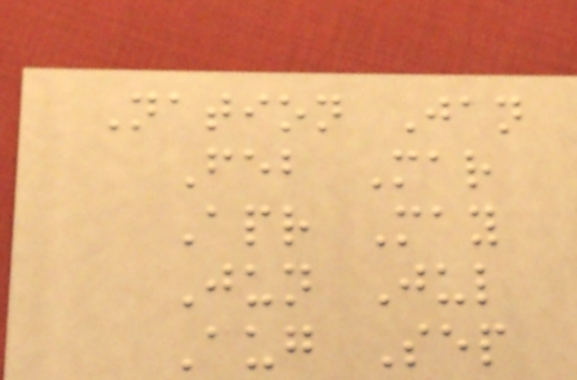Nation Jan
Feb Mar
Apr May
Jun Jul
Aug Sep
